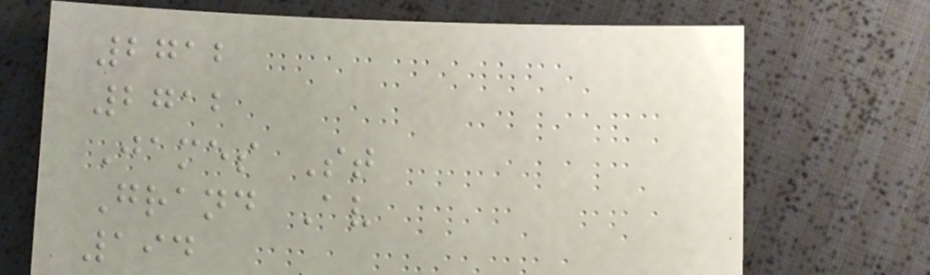2712
2712
James St
Grand Av
194
